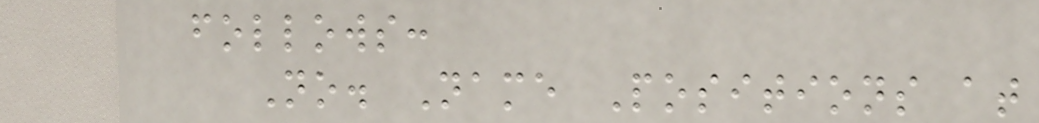follows:
No. Name Positions at
